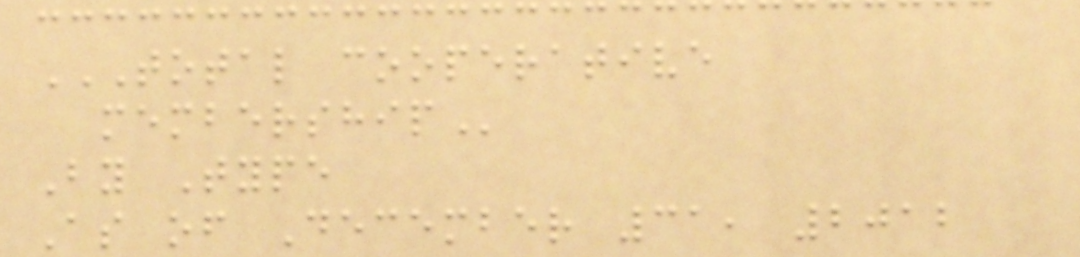TOTAL COOPERATIVE
MEMBERSHIP
By Type
As of December 31, 2012
